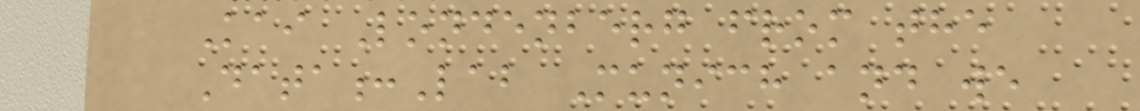Kai Londenberg from the
Data:Lab Munich and we
